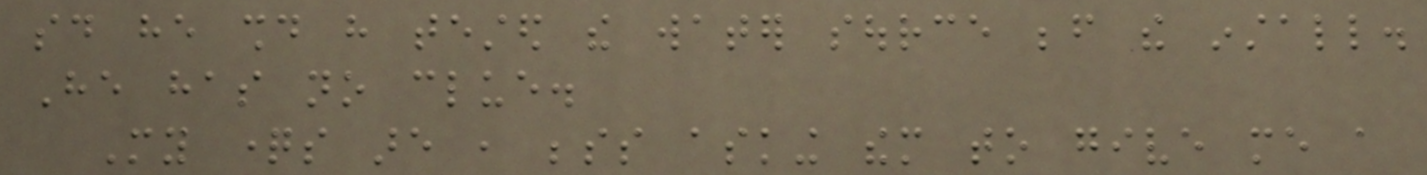said he should have tested the water source before the install.
He has no clue.
My questions are , besides asking them to give me a
